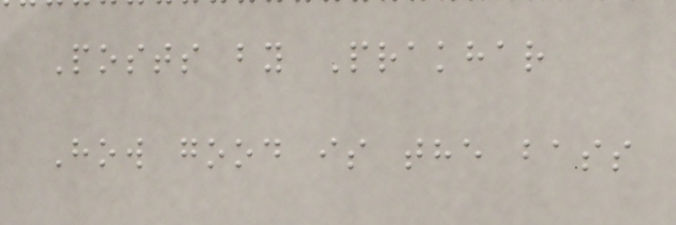Posts by Prakhar
How good is the bass
